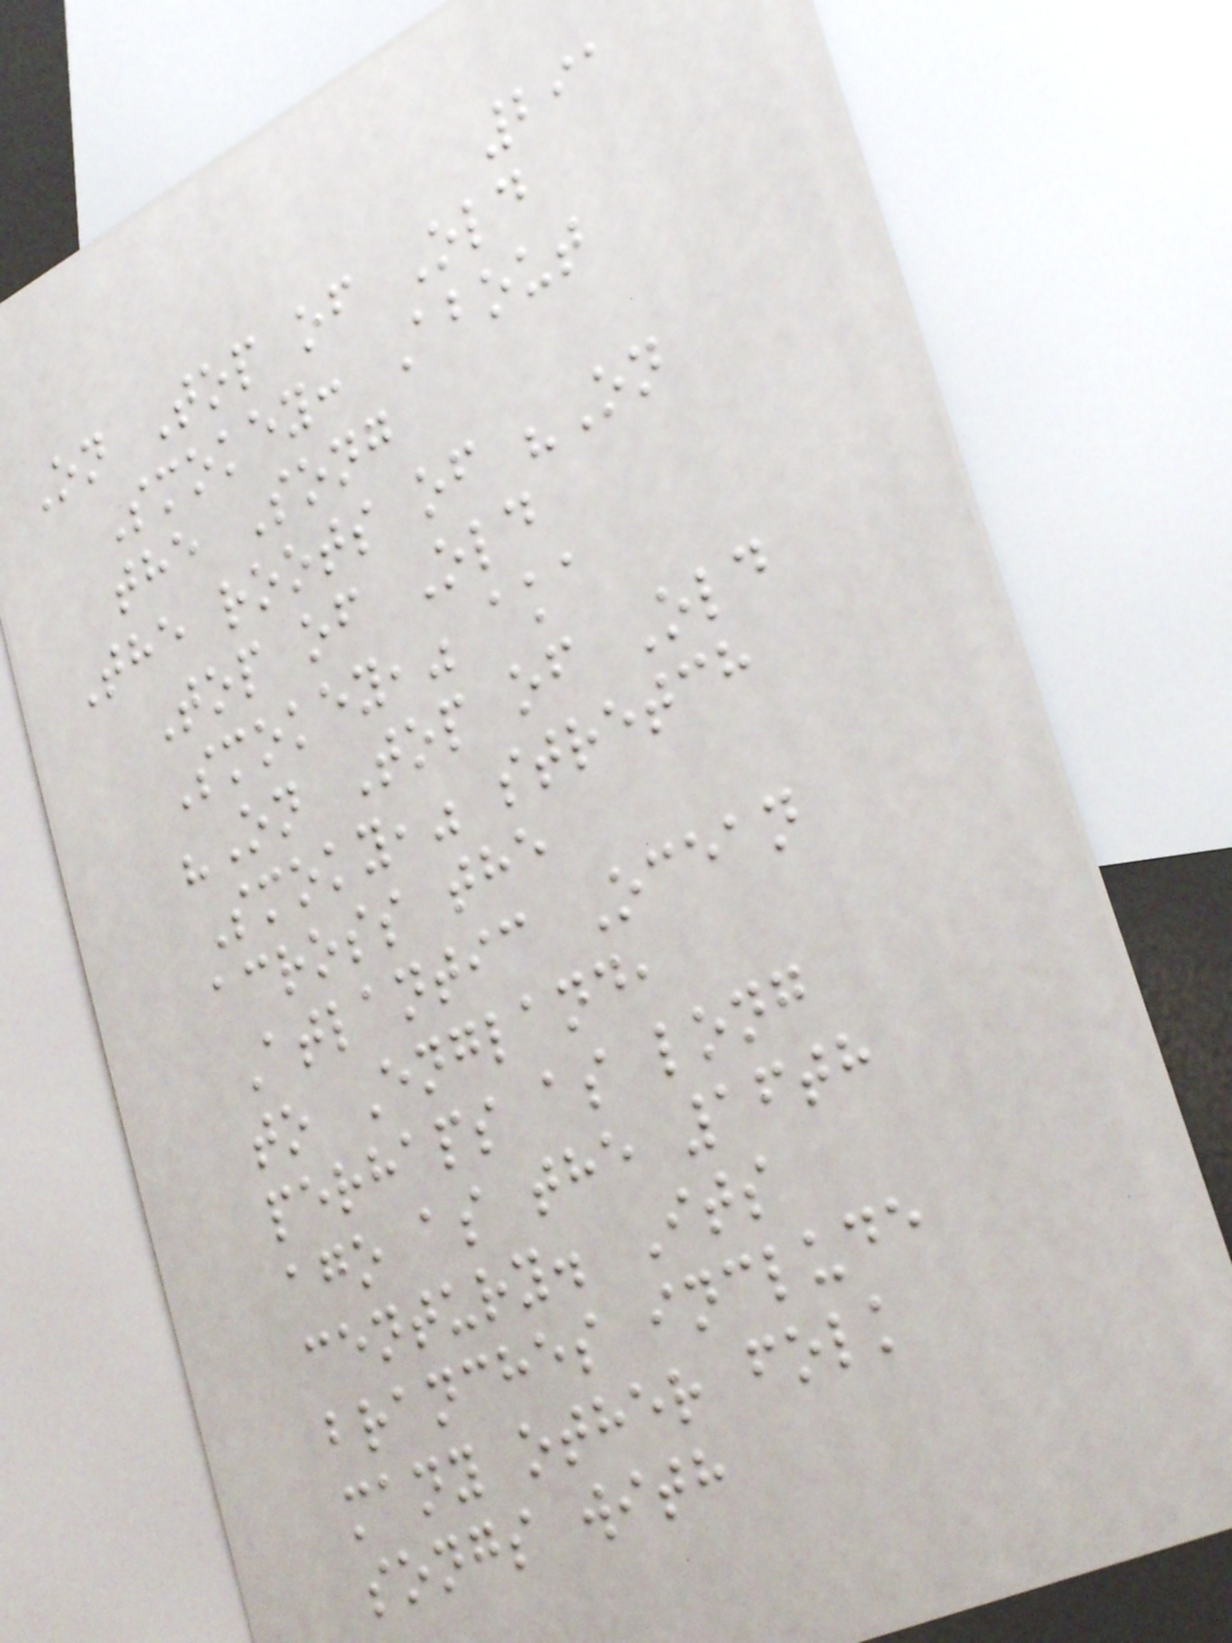291
On Top of Old
Smokey: About
the Song
The roots of "On
Top of Old
Smokey," aka
"On Top of Old
Smoky," stretch
across the
Atlantic Ocean
to England,
perhaps as long
ago as the 16th
century. Its
branches include
many other folk
songs with
